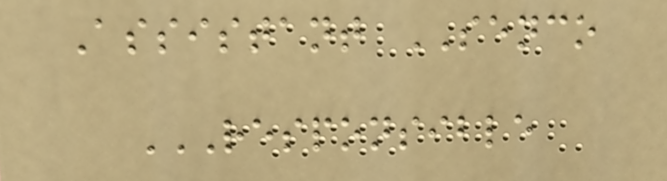Assistant SENCO
RESPONSIBLE
